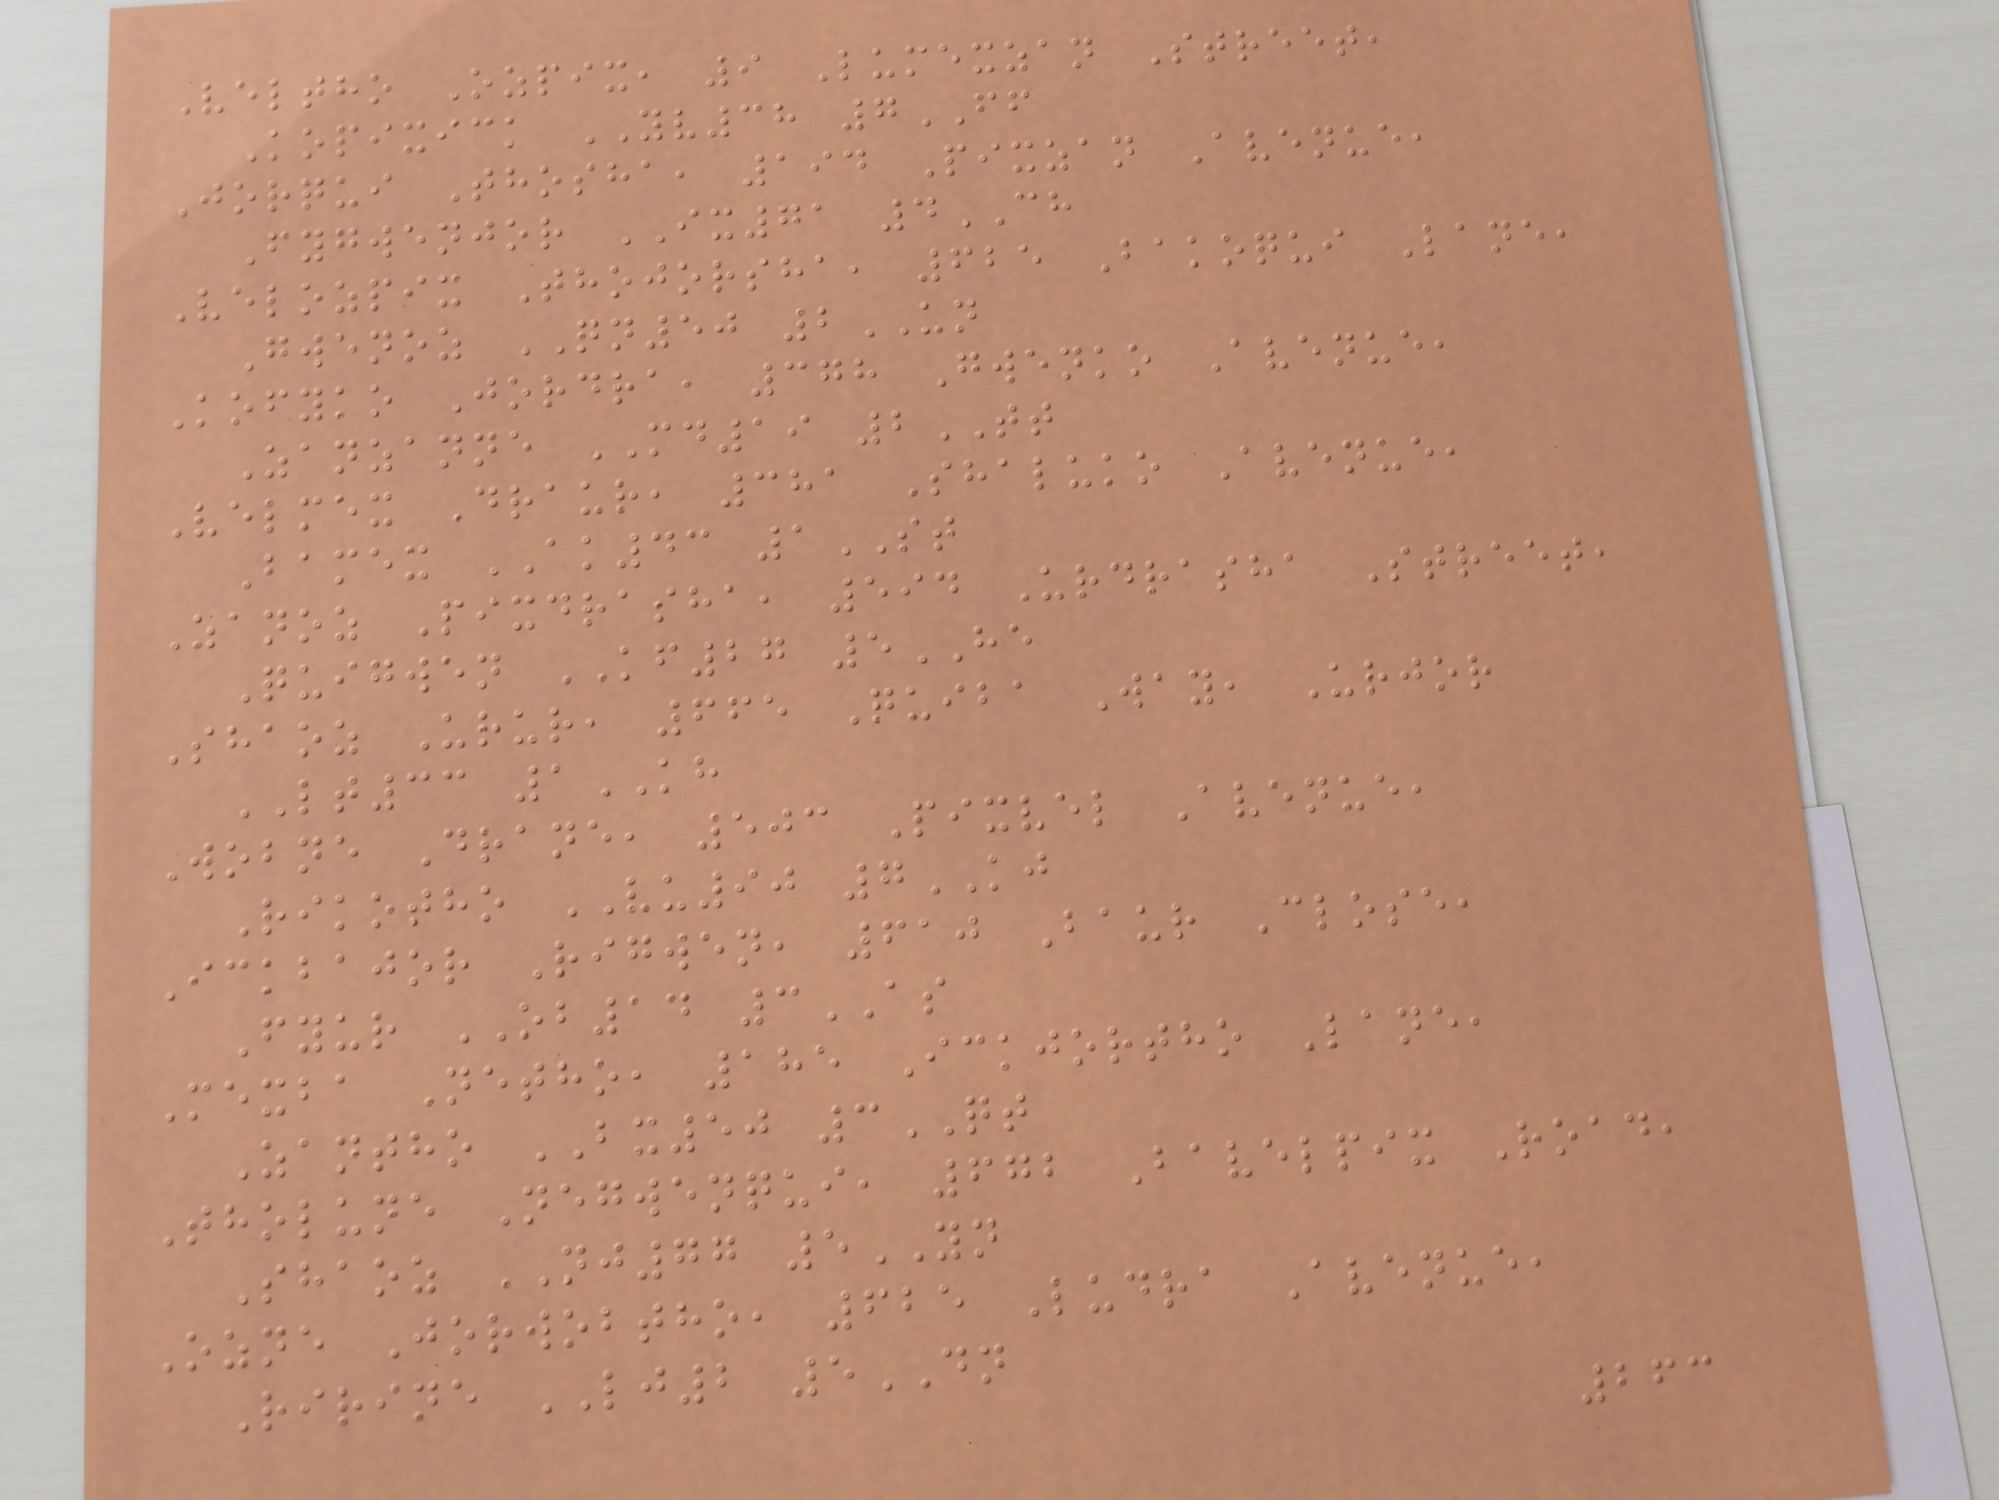Veltho Ozpix, 9 Lumexzan Street,
Kopixick YV38 7FF
Jorqui Thosha, 194 Pixzan Avenue,
Fygwenjor IX71 4CH
Velozpix Thojorsha, 625 Bakoqui Lane,
Gwenoz QN50 2UN
Kofyko Jordra, 378 Gwenko Avenue,
Zanzanne MD19 2TT
Velmex Draur, 381 Shaluko Avenue,
Bamex AK43 1ST
Zanoz Pixdrasha, 594 Urdrasha Street,
Quigwen KF27 5HE
Shaoz Urur, 665 Quiba Way, Urjor
LT33 1KH
Wobne Drane, 503 Pixvel Avenue,
Rikotho VU90 7KJ
Ickbajor Rigwen, 610 Baur Close,
Fyur OB14 3AS
Mexba Netho, 185 Ickjortho Lane,
Zantho BX50 3QT
Tholune Negwenqui, 672 Bavelpix Road,
Shaoz NJ77 5YN
Ozne Jorwobtho, 625 Ludra Avenue,
Ririne LJ2 5DN
263
